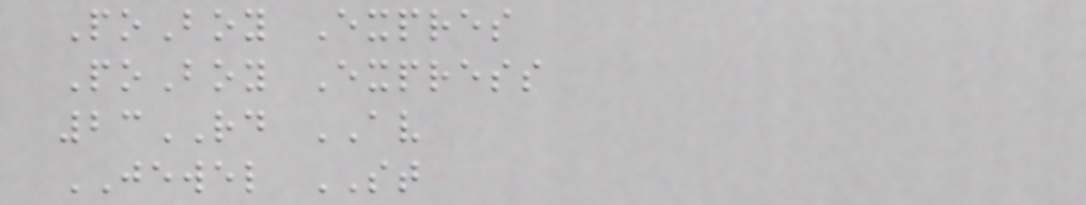PoBoy Expres
PoBoy Express
23RD AV
JEWEL ST
